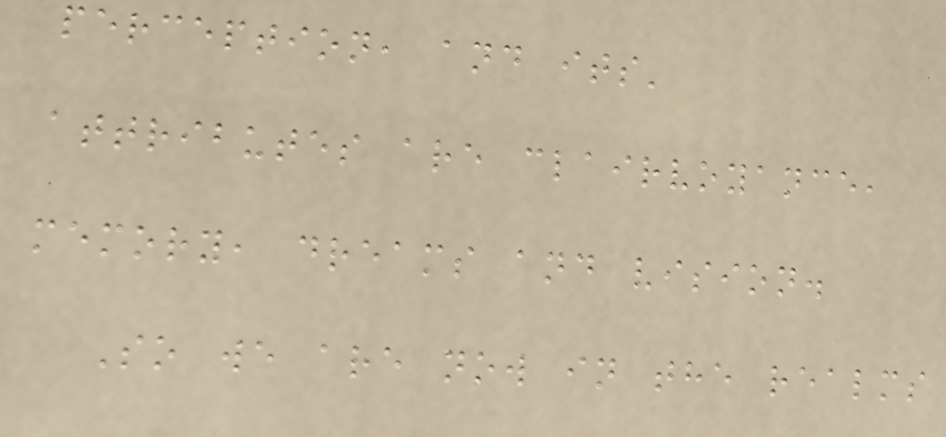perception, and its'
attributes are clairvoyance,
memory, dreams and vision.
So we are now in the realms
